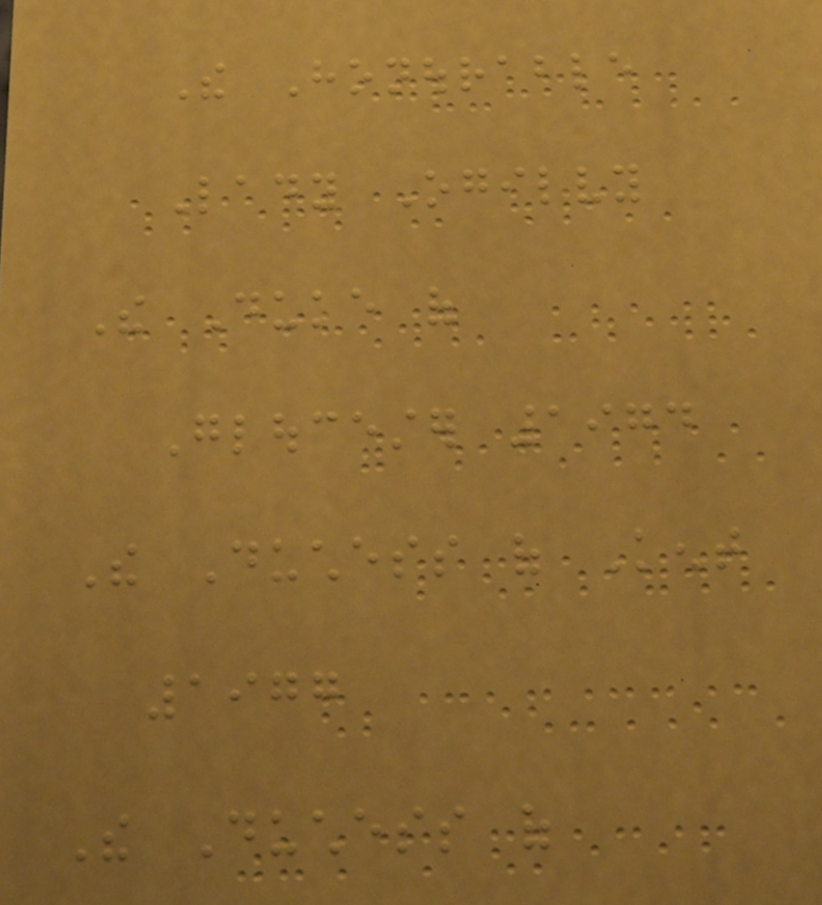The Honourable
Lady Ogilvy
The Duke of
Gloucester 1974
The Duchess of Kent
1977
The Duchess of
